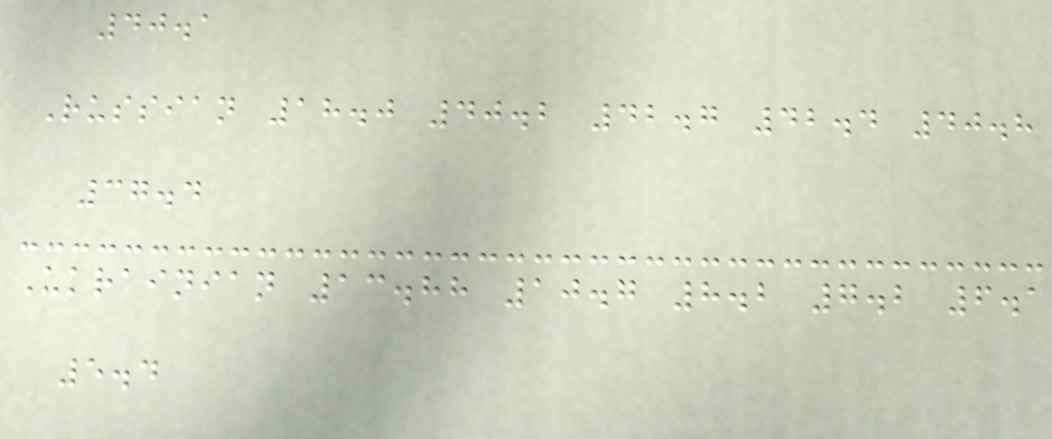40.1
Russian 18.0 40.2 42.7 42.4 40.8
37.4
Ukrainian 13.88 10.7 8.2 7.2 6.1
5.4
